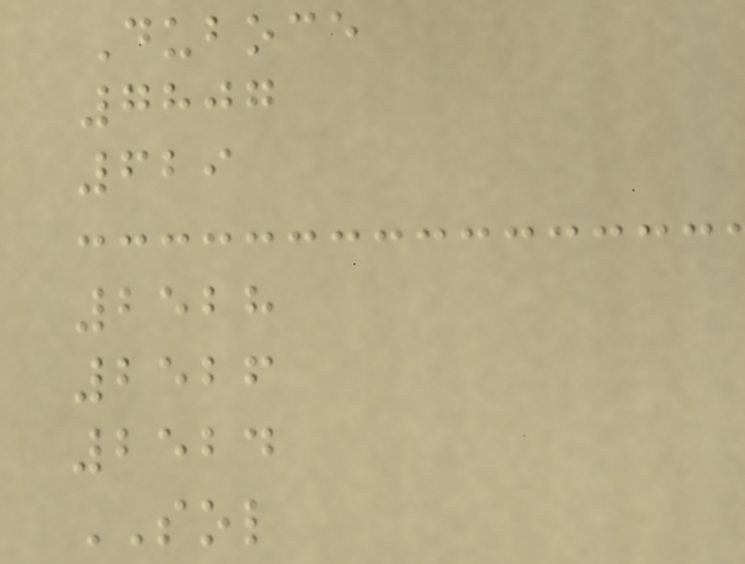Duboce
7807
629
2528
2526
2524
SOL
